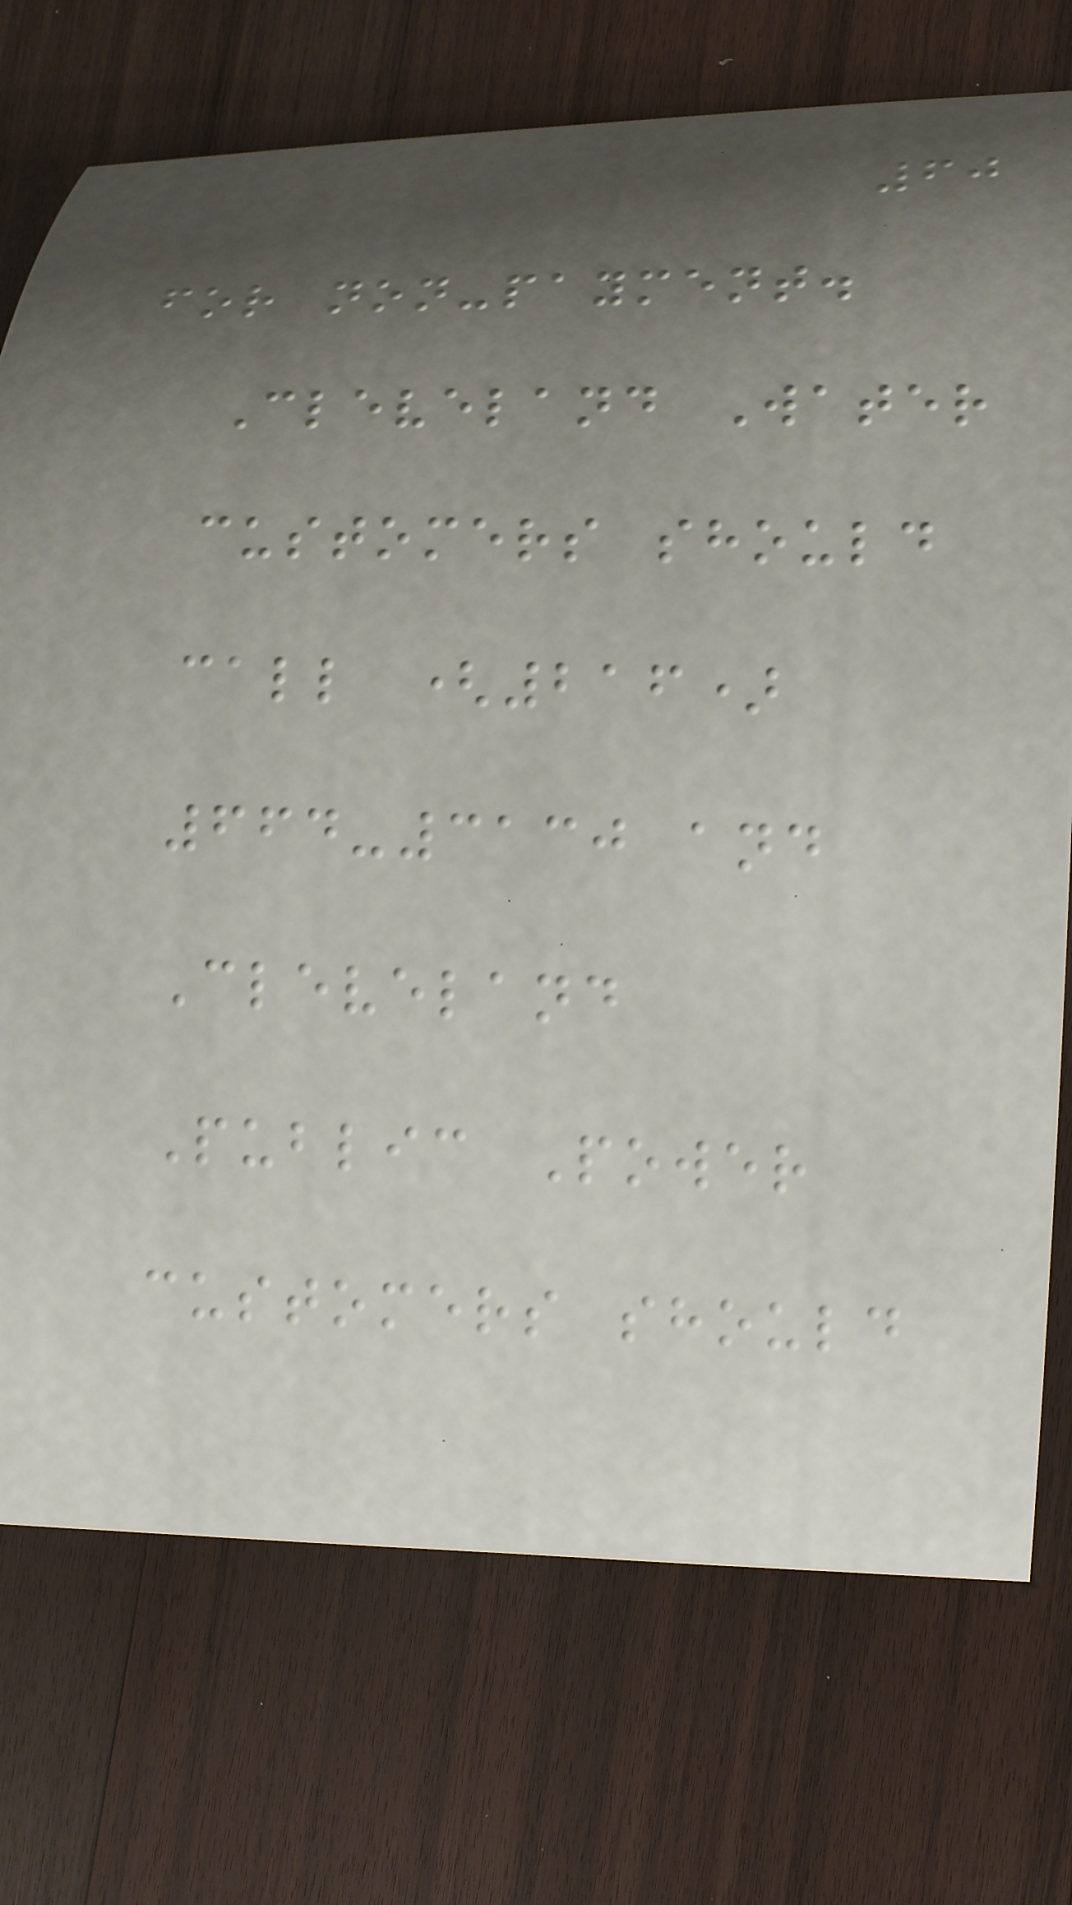60
for non-payment.
Cleveland Water
customers should
call (216)
664-3130 and
Cleveland
Public Power
customers should
